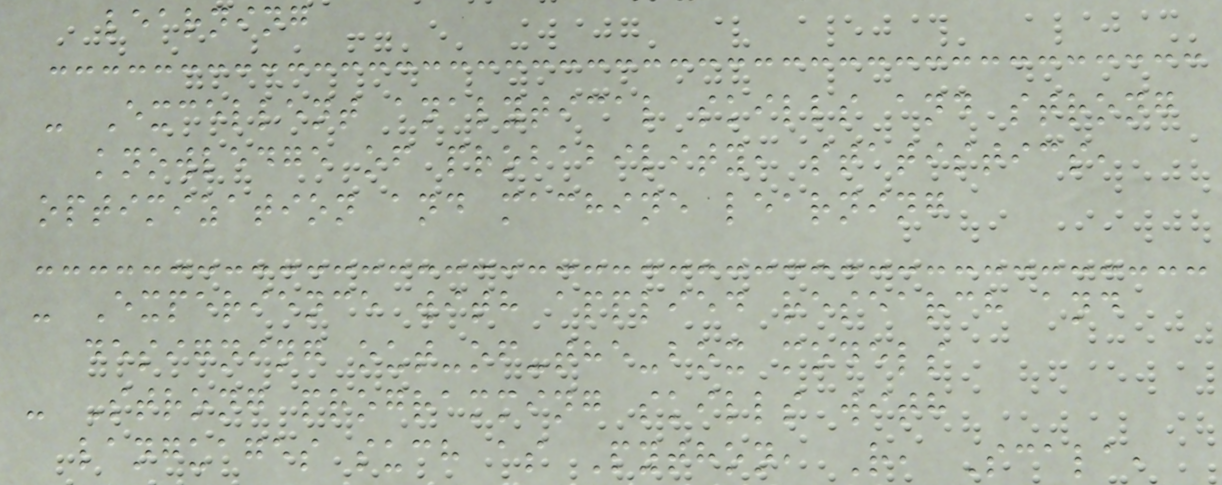learning
- Excellent analytical skills and strong
knowledge of probability, statistics,
optimization and machine learning
- Experience with applied research and
designing out-of-the-box models
- Strong programming skills with
languages such as Python, R, Scala,
